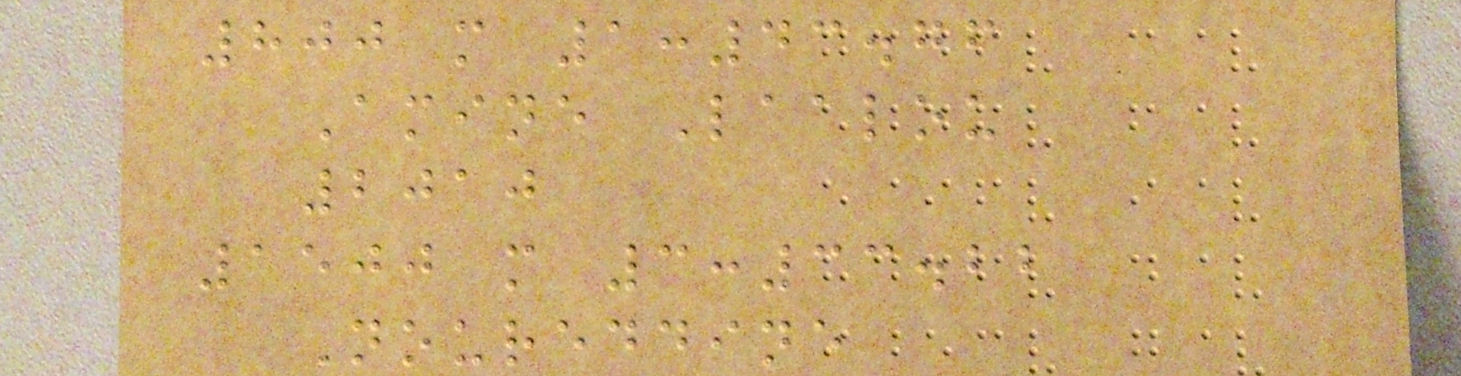800 m 1:43.76
Amine Laalou
2010
1500 m 3:33.22
Noureddine
